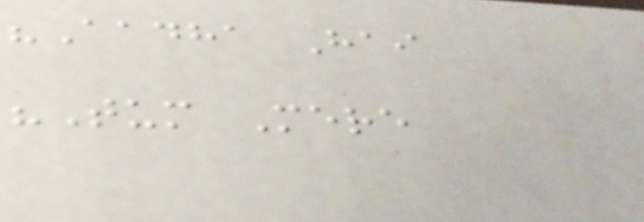"Aadha Hai
"Tum Mere
